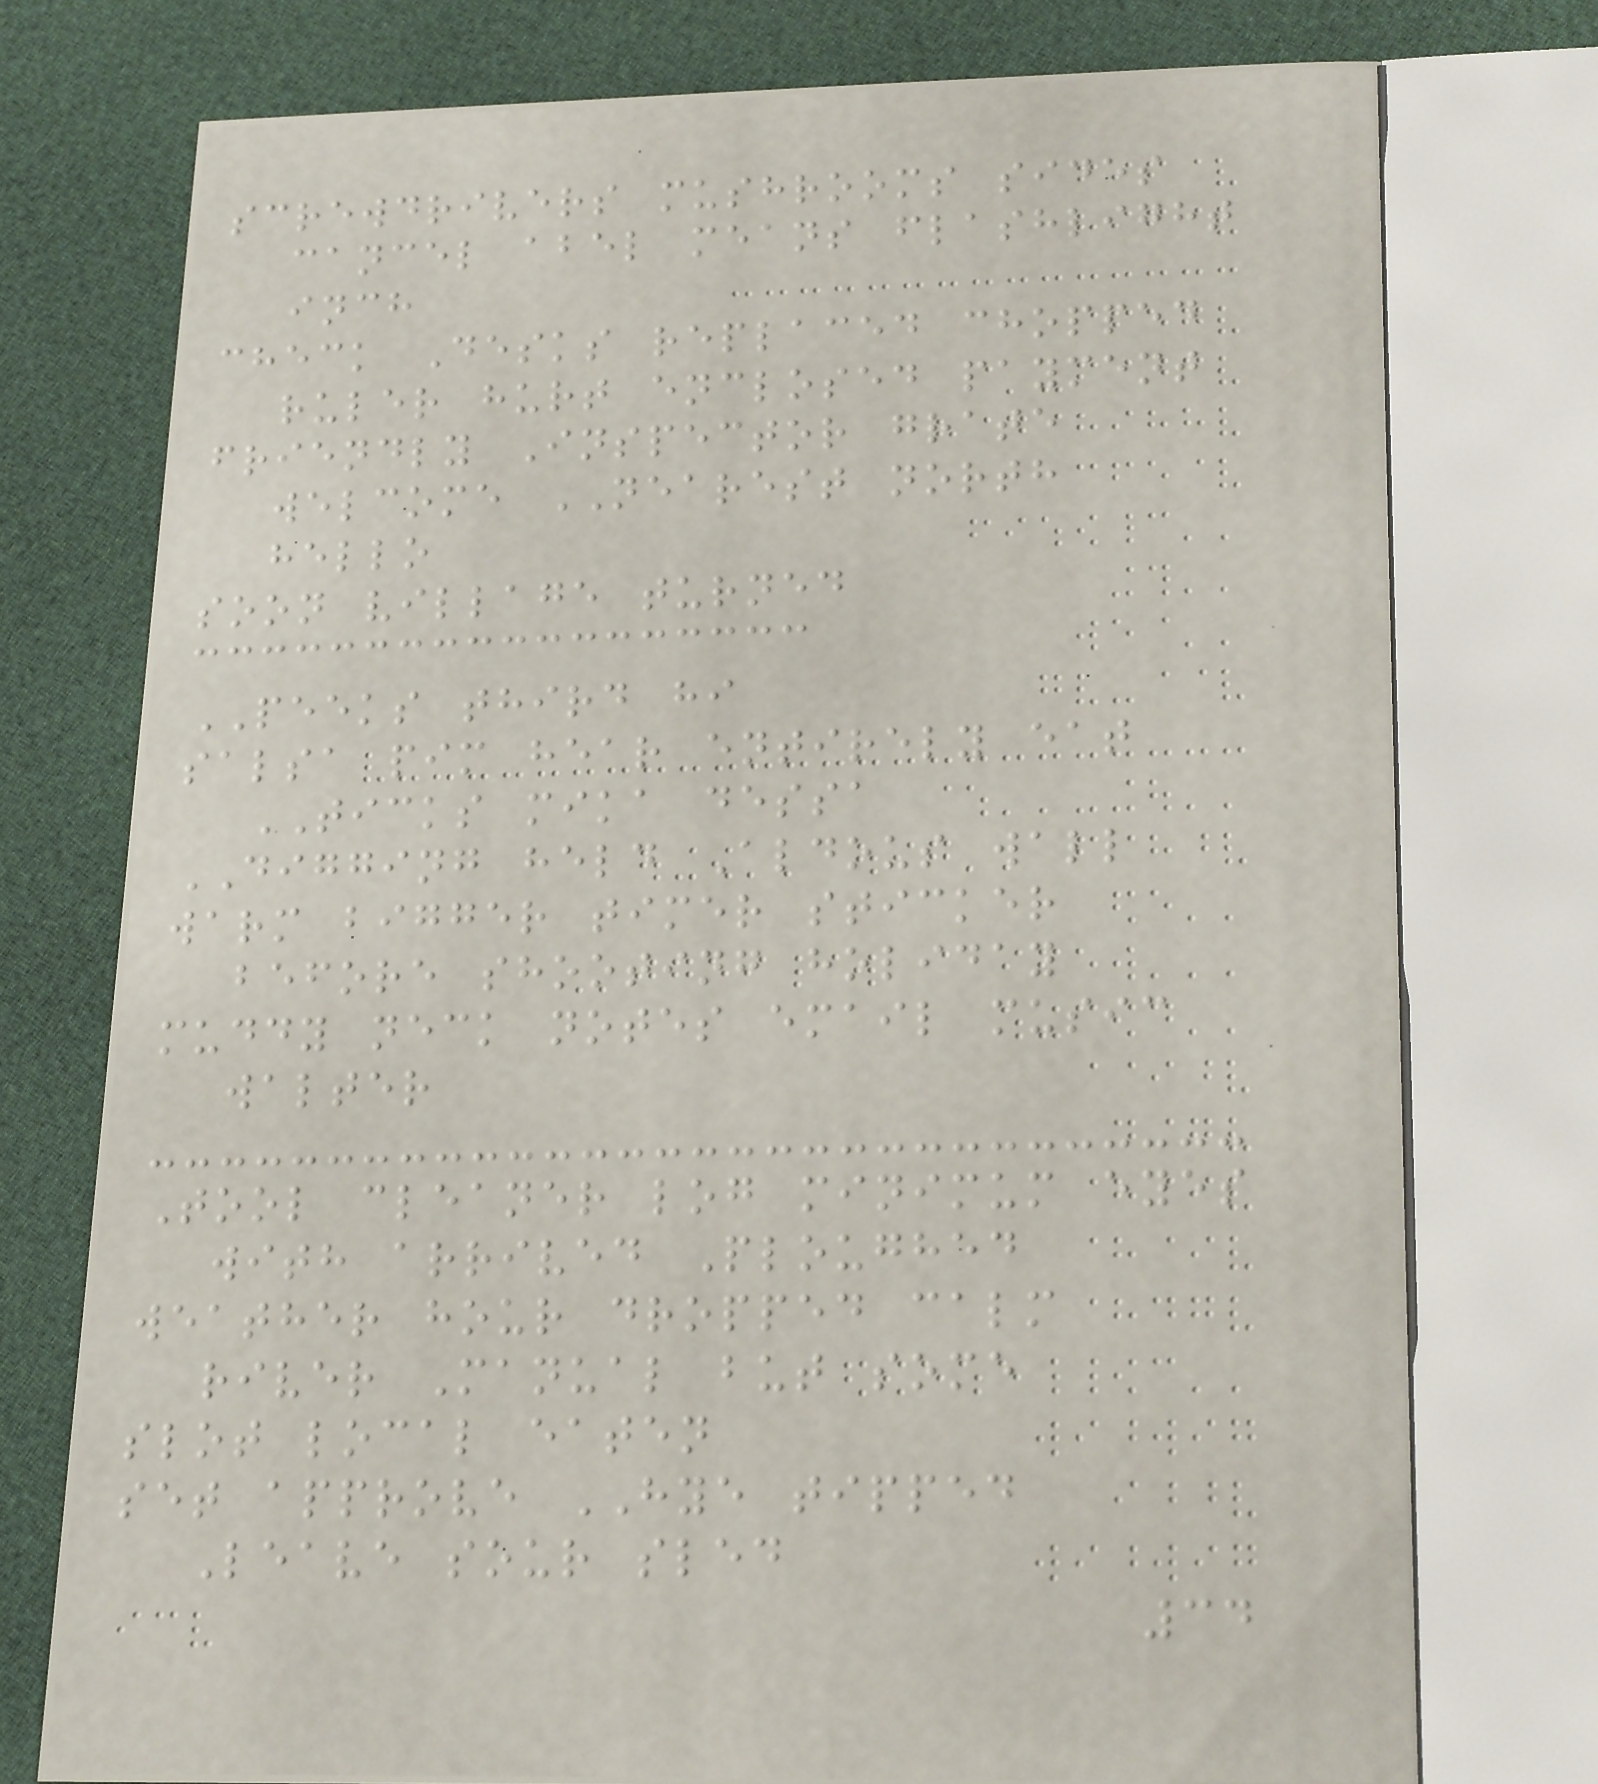screwdrivers mushrooms sides
cancel abel means flashlight
inch
check Desks replaced chopped
ruler hurt enclosed payment
friendly Inspector grate
welcome NEAREST north
hello
soon village turned
PEEKS third hi
salsa pim hear entirely eat
TICKS mika dessa
DIGGING held Aldous wall
warm bigger timer sticker
before shooting holiday
muddy neck notes email music
walter
Tool cleaner log minimum eyes
with arrived Ploughed
weather hour dropped calm
river Manual but some
slot local eaten
set approve HYE tipped
Leave sour sled
34
